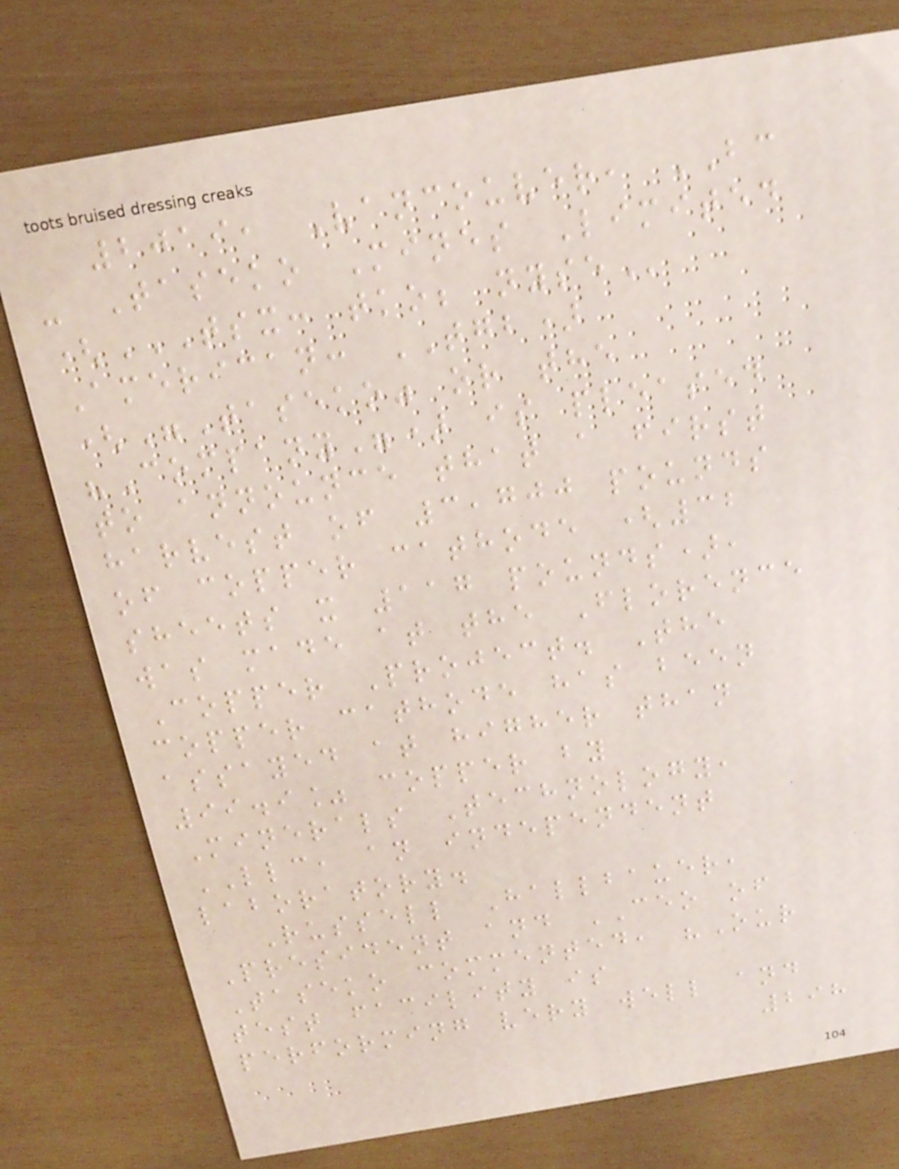2019, Vancouver, BC
- Taseko Mines Limited
(TSX: TKO; NYSE
American: TGB)
("Taseko" or the
"Company") is pleased
to announce that a first
harvest of 3,700 pounds
of copper cathode (32
sheets x 117 pounds),
was made at the Florence
Copper Project. The
copper cathode has been
assayed at higher than
99.9% copper by
Minerals Technology,
LLC, an independent
laboratory.
Russell Hallbauer,
President and CEO of
Taseko commented, "Our
test facility is
performing very well and
298
